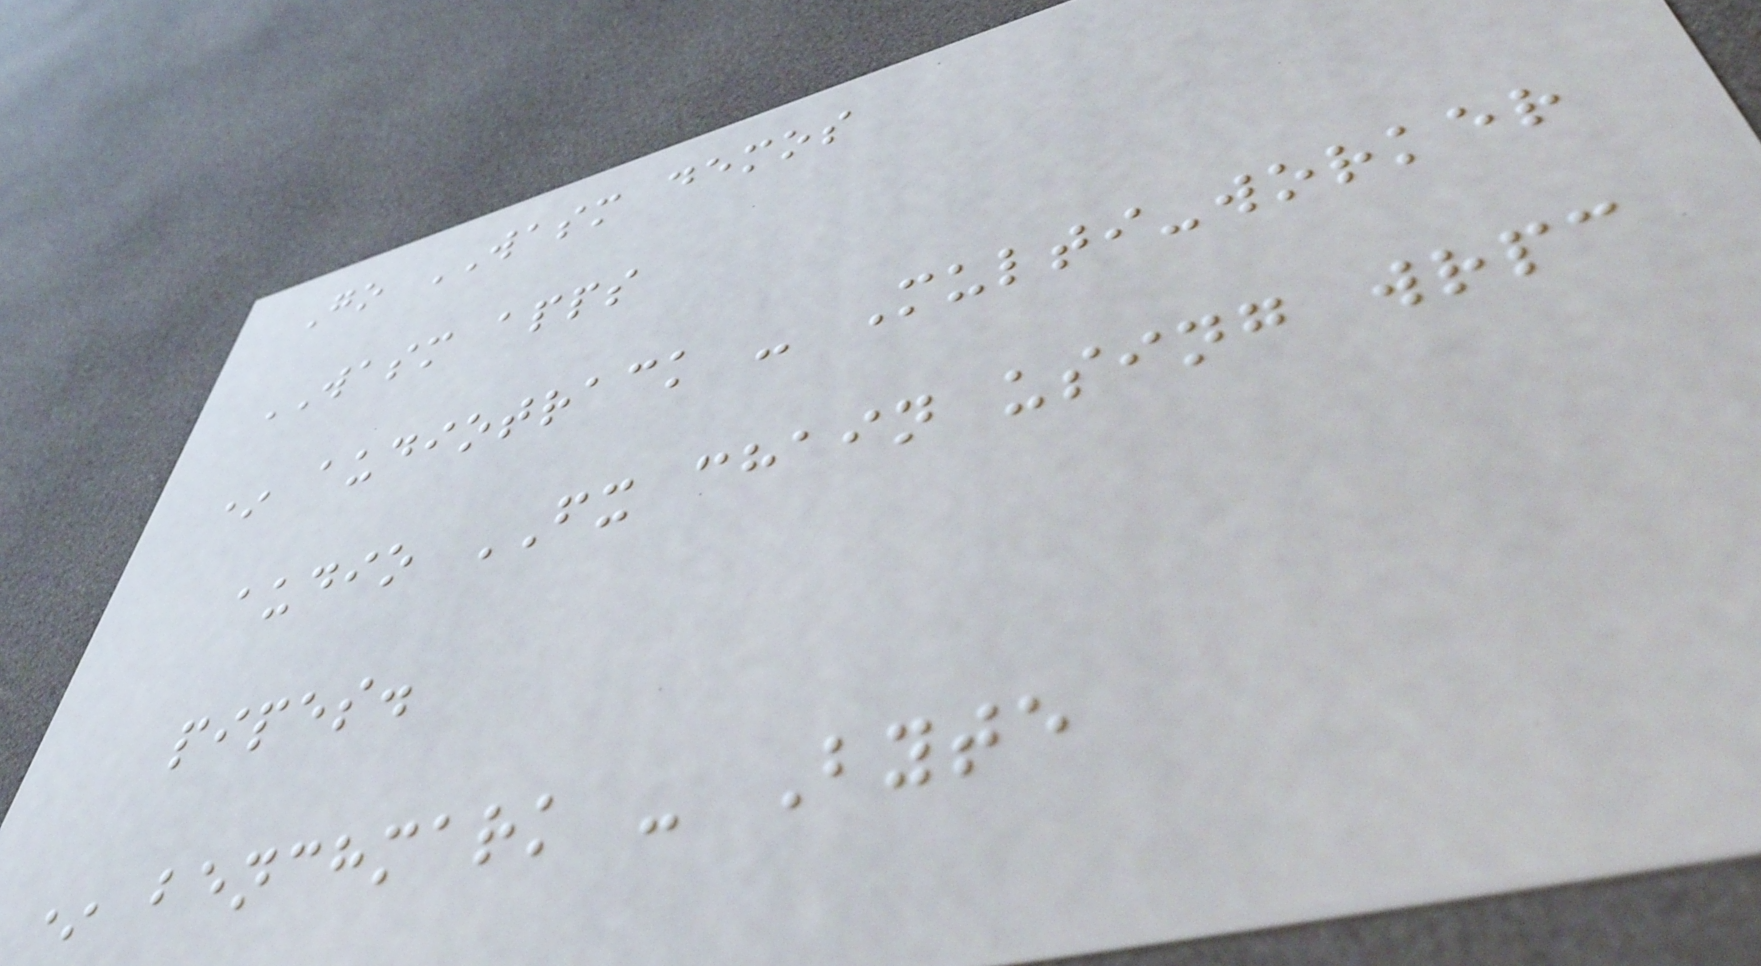Go WASM demos
WASM apps
* audiotrack - Multi-worker
audio FX chain using wrpc
pipes.
* benchmark - Byte
